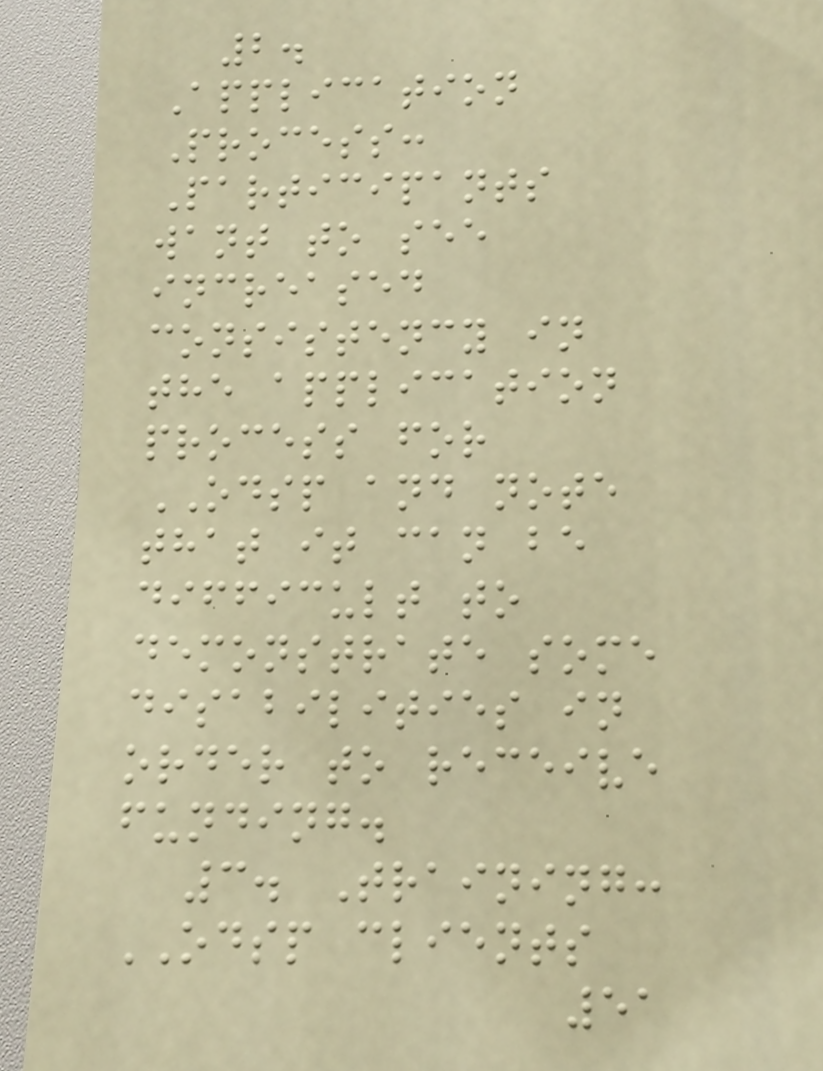2.
Application
Process:
Participants
want to see
increased
consistency in
the application
process for
ODSP and note
that it can be
difficult to
demonstrate some
disabilities in
order to receive
funding.
3. Training:
ODSP clients
51
